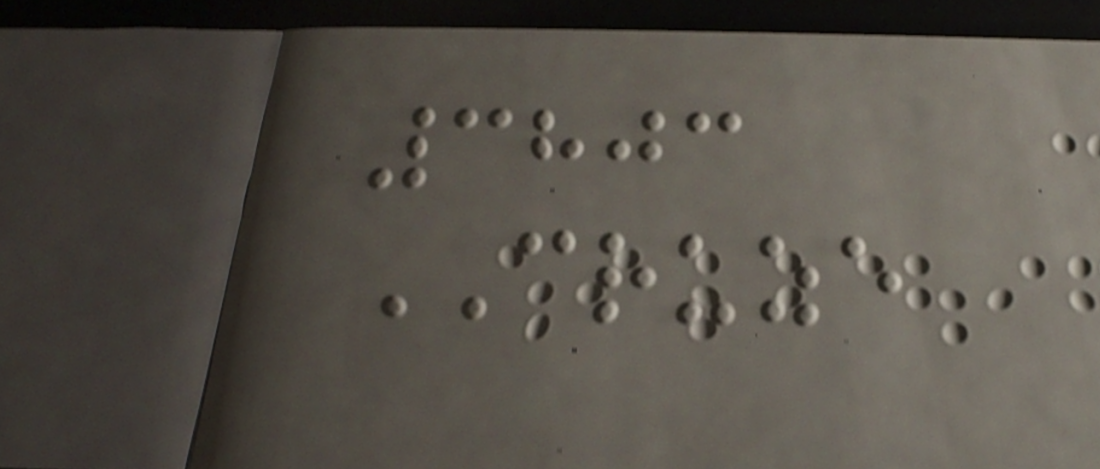3803
CRUZE
